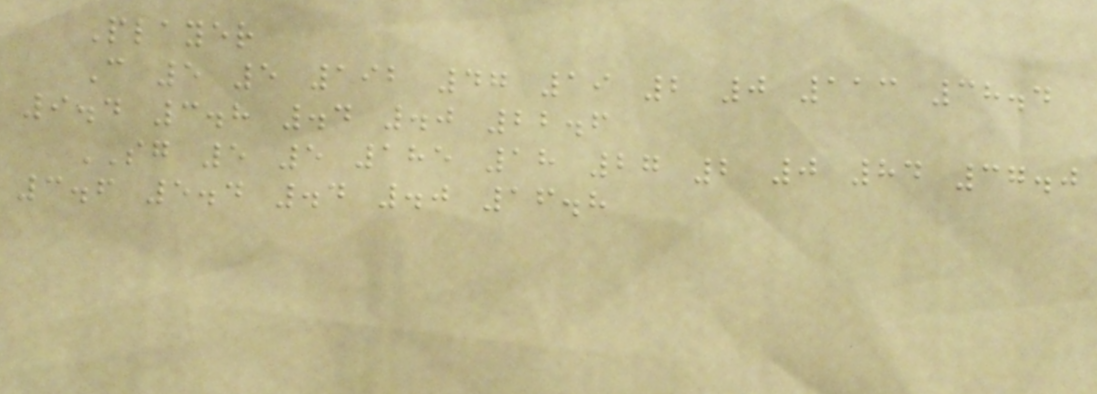Player
C 5 5 192 47 19 2 0 113 38.4
9.4 3.8 .4 .0 22.6
SG 5 5 185 18 27 2 0 84 37.0
3.6 5.4 .4 .0 16.8
